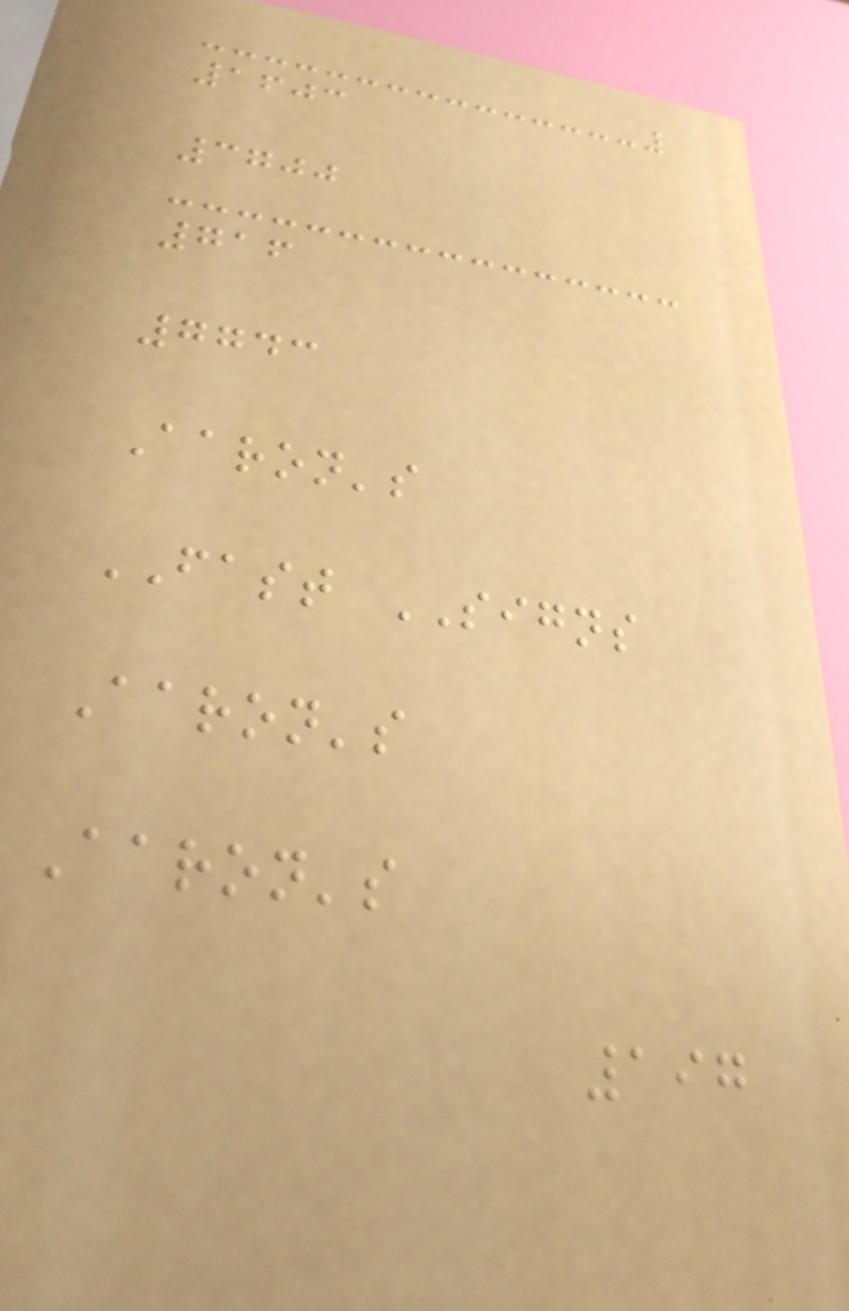1603
3700
716
7743
Aaron's
FAST SIGNS
Aaron's
Aaron's
197
